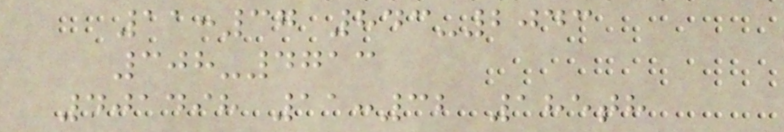11:37 843-2043
308-4713
401498 11:32 185th
